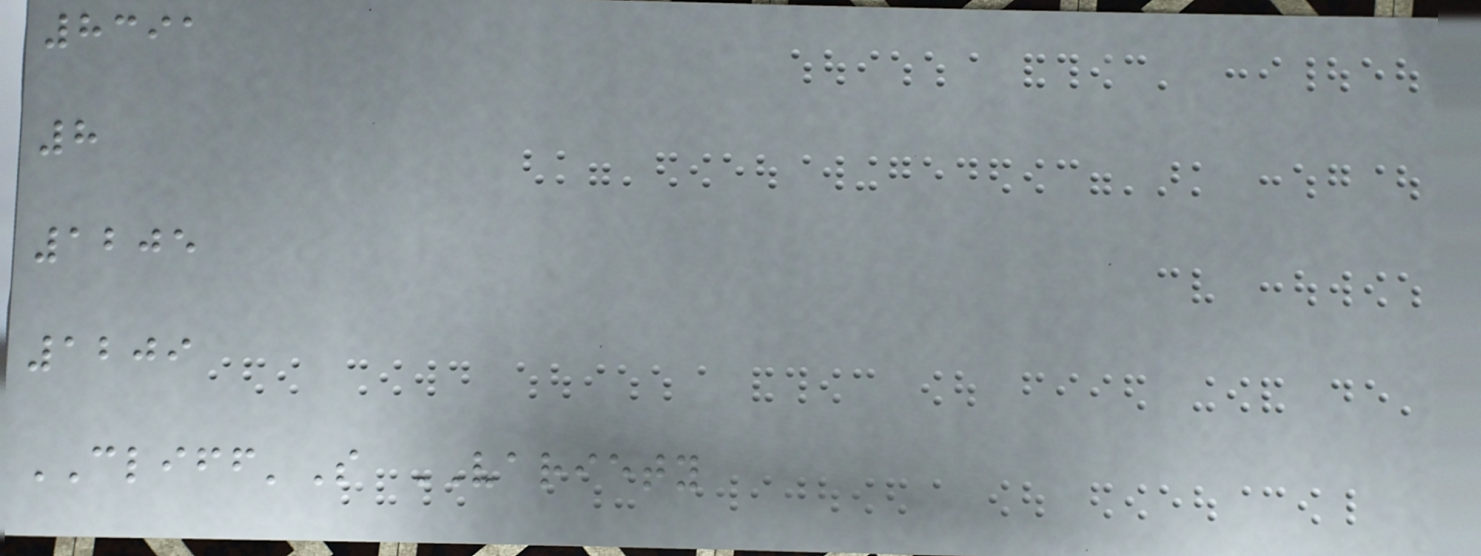8391
8
1205
1209
CLIFF'S VARIETY
